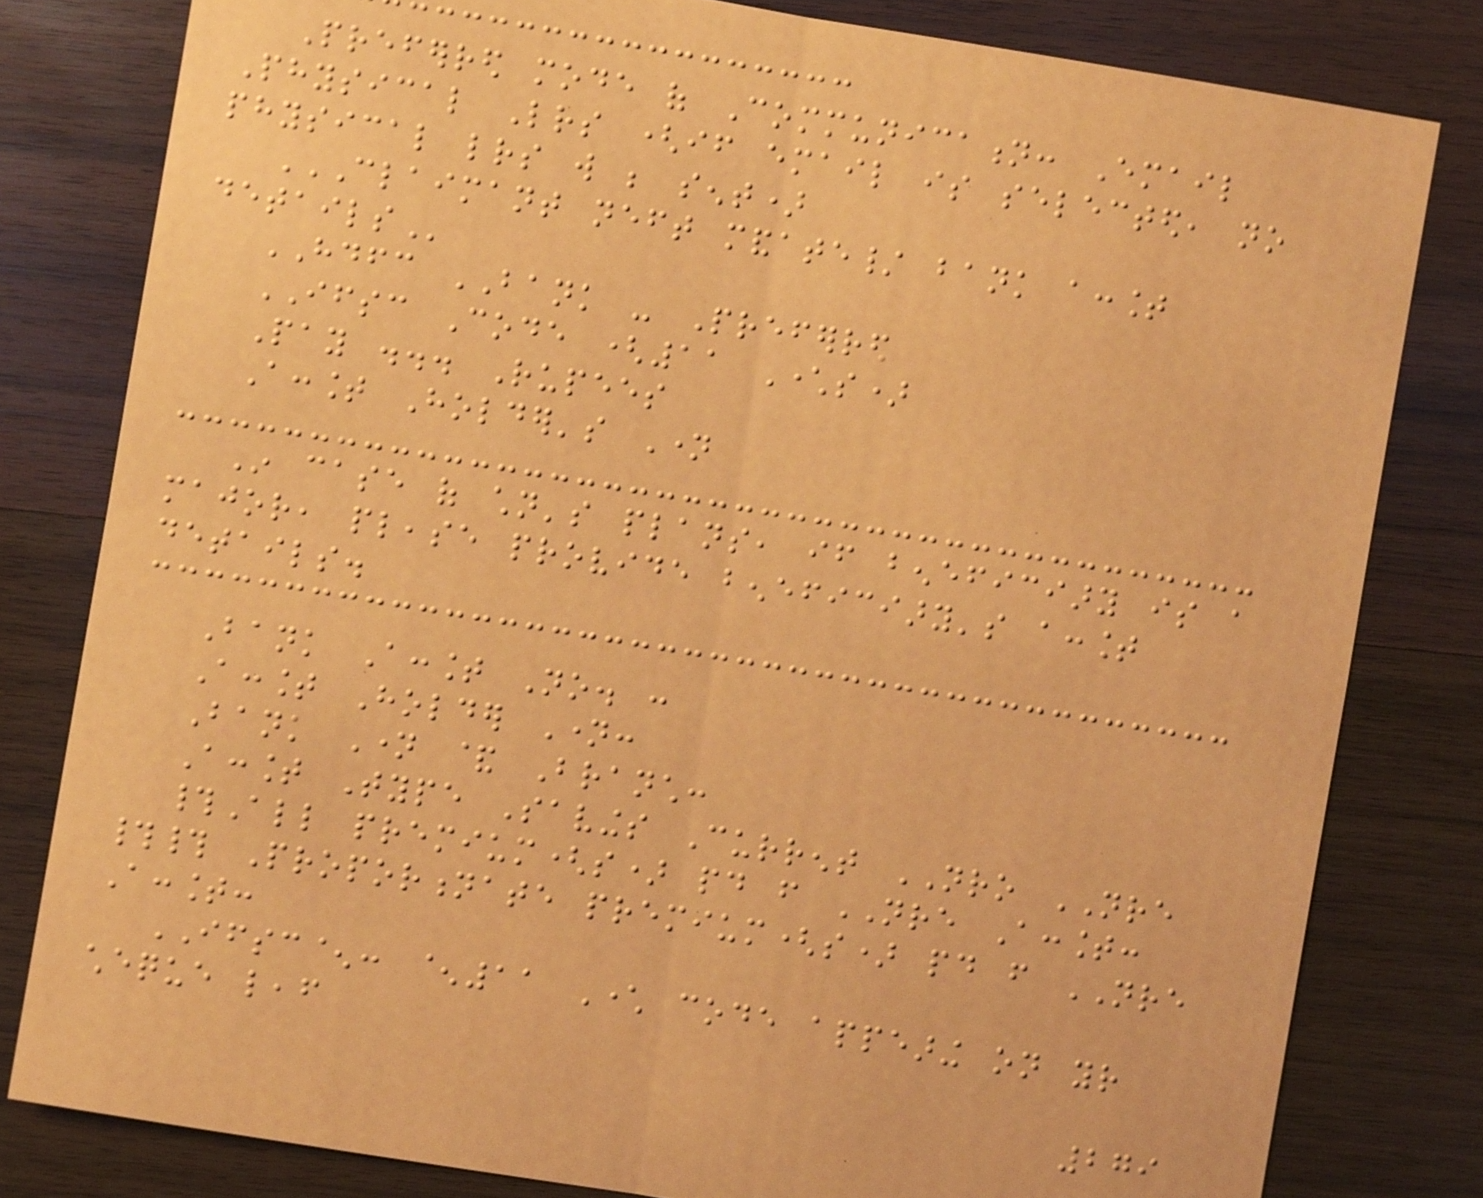Preferred mode of Communication: Email
Physical Letters (if email is selected, no
physical letters will be sent)
CLAIMANT NEFT MANDATE/ BANK ACCOUNT
DETAILS
HDFC BANK - Preferred
IFSC Code (11 Characters)
Pay ... Rupees
Account Holder's Name
In case of children's plans, if beneficiary is a
major, please provide beneficiary's account
details.
Bank Account No. :
Account Holder Name:
Bank Name & Branch:
Account Type Savings Current NRO NRE
#All premium(s) paid from NRE Account:
## Proportionate premium(s) paid from NRE
Account:
IFSC^: ^11 Character code appearing on your
cheque leaf
279
